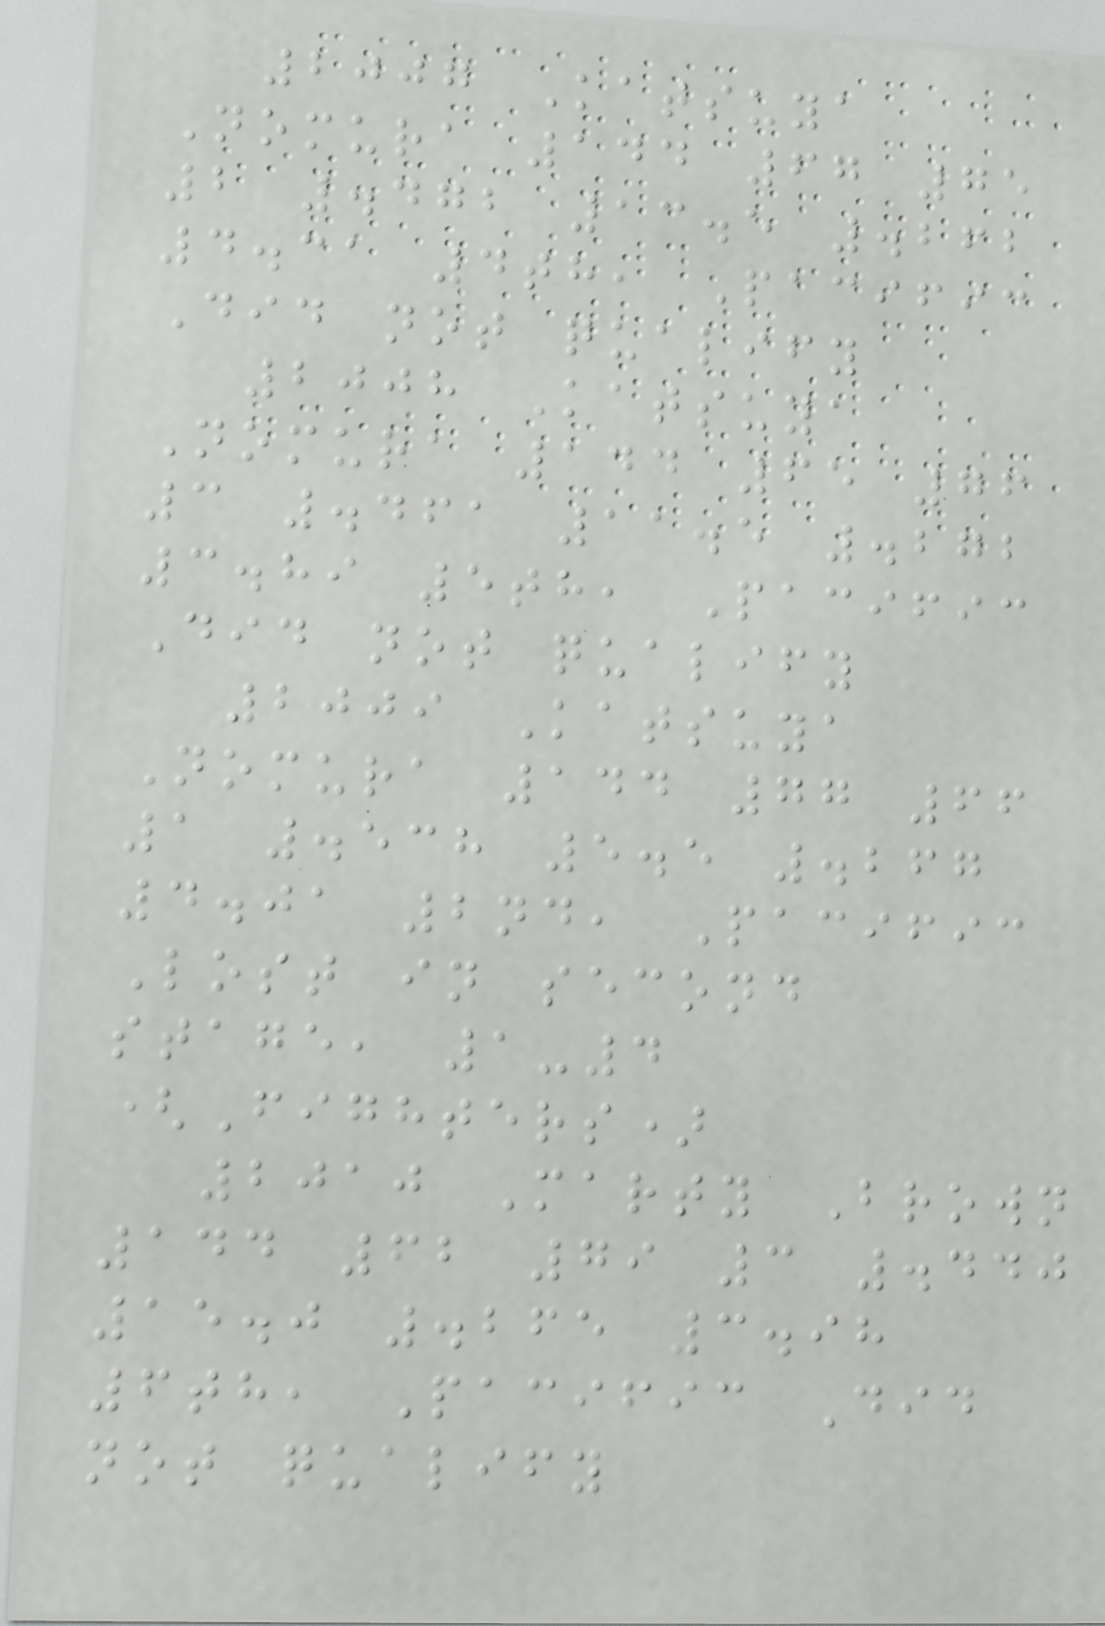2007 Katsuya
Nomura 144 67 75
2 .472 13.5 .262
4.31 4th, Pacific
Did not qualify
2008 Katsuya
Nomura 144 65 76
3 .461 11.5 .272
3.89 5th, Pacific
Did not qualify
2009 Katsuya
Nomura 144 77 66
1 .538 5.5 .267
4.01 2nd, Pacific
Lost in second
stage, 1-4
(Fighters)
2010 Marty Brown
144 62 79 3 .440
15.0 .265 3.98
6th, Pacific Did
not qualify
